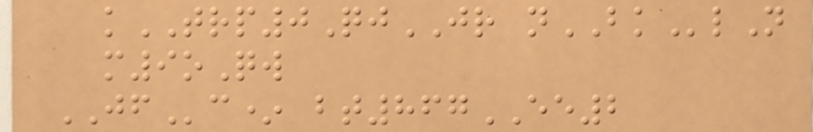kTRP0QjJR nBKlN
m9oQw
JFc* bt867EE2
